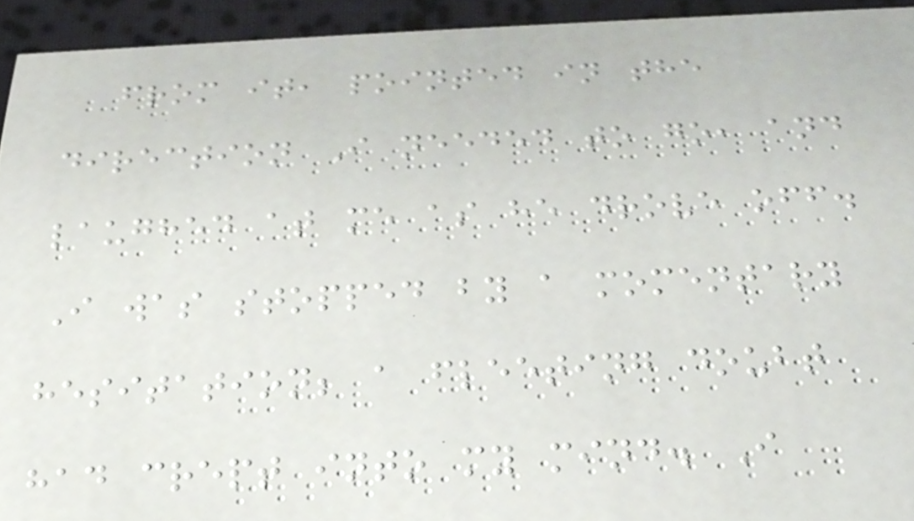from it, pointed in the
direction I needed to go, and
laughed at me as he drove off.
I was stopped by a momentary
hesitation; a fleeting doubt
had crept into my mind. I
